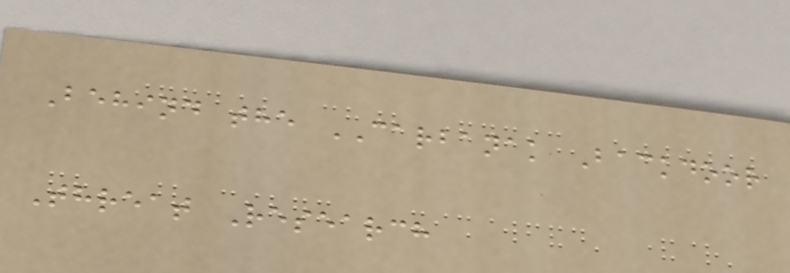Behind the CARBANAK Backdoor
Threat Research
